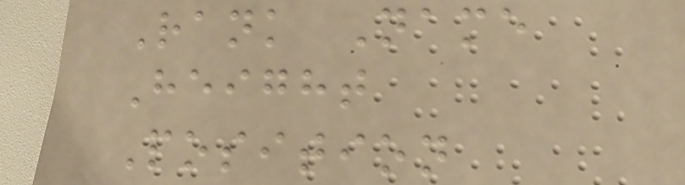Rank Name
Height
Position
